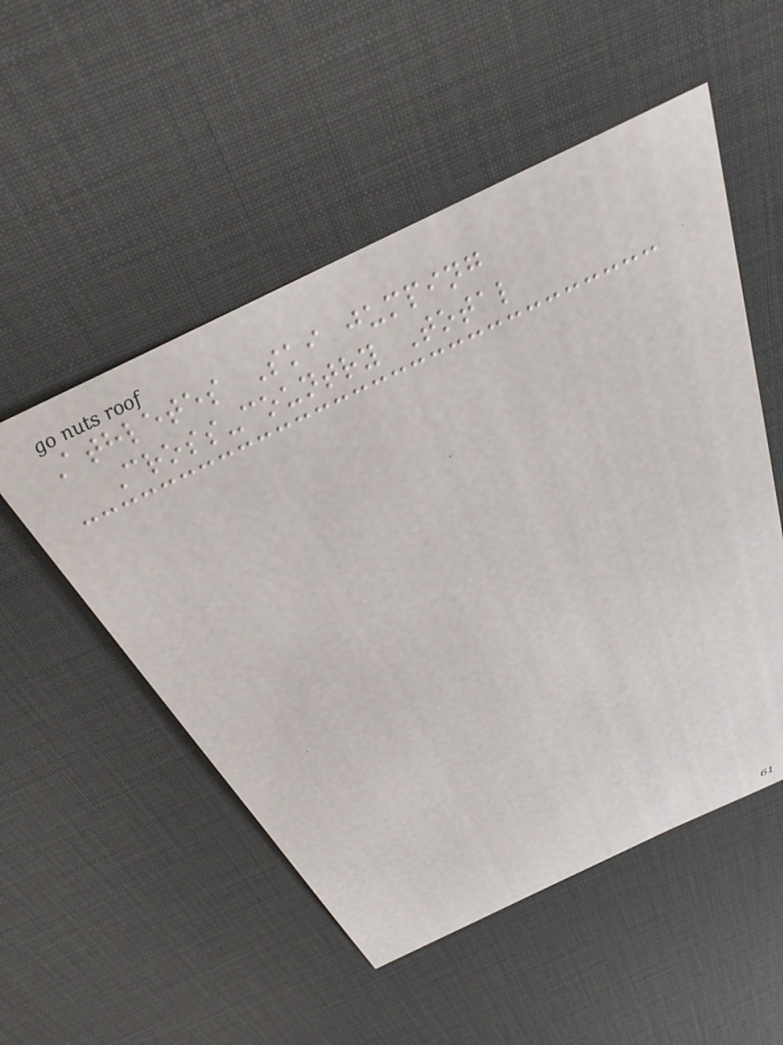Athletes Ski jumping
Cross-country Total
